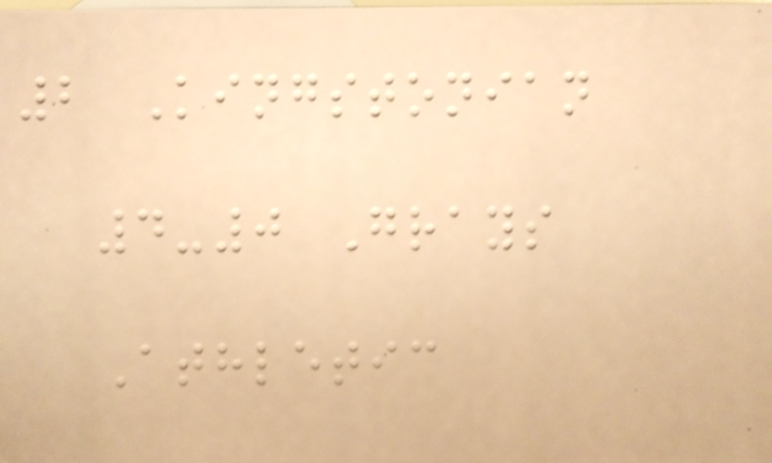2 Kingstonian
4-0 Grays
Athletic
